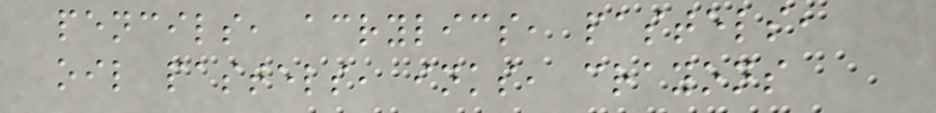pencils, acrylics, pastels,
oil pastels, inks, crayons
